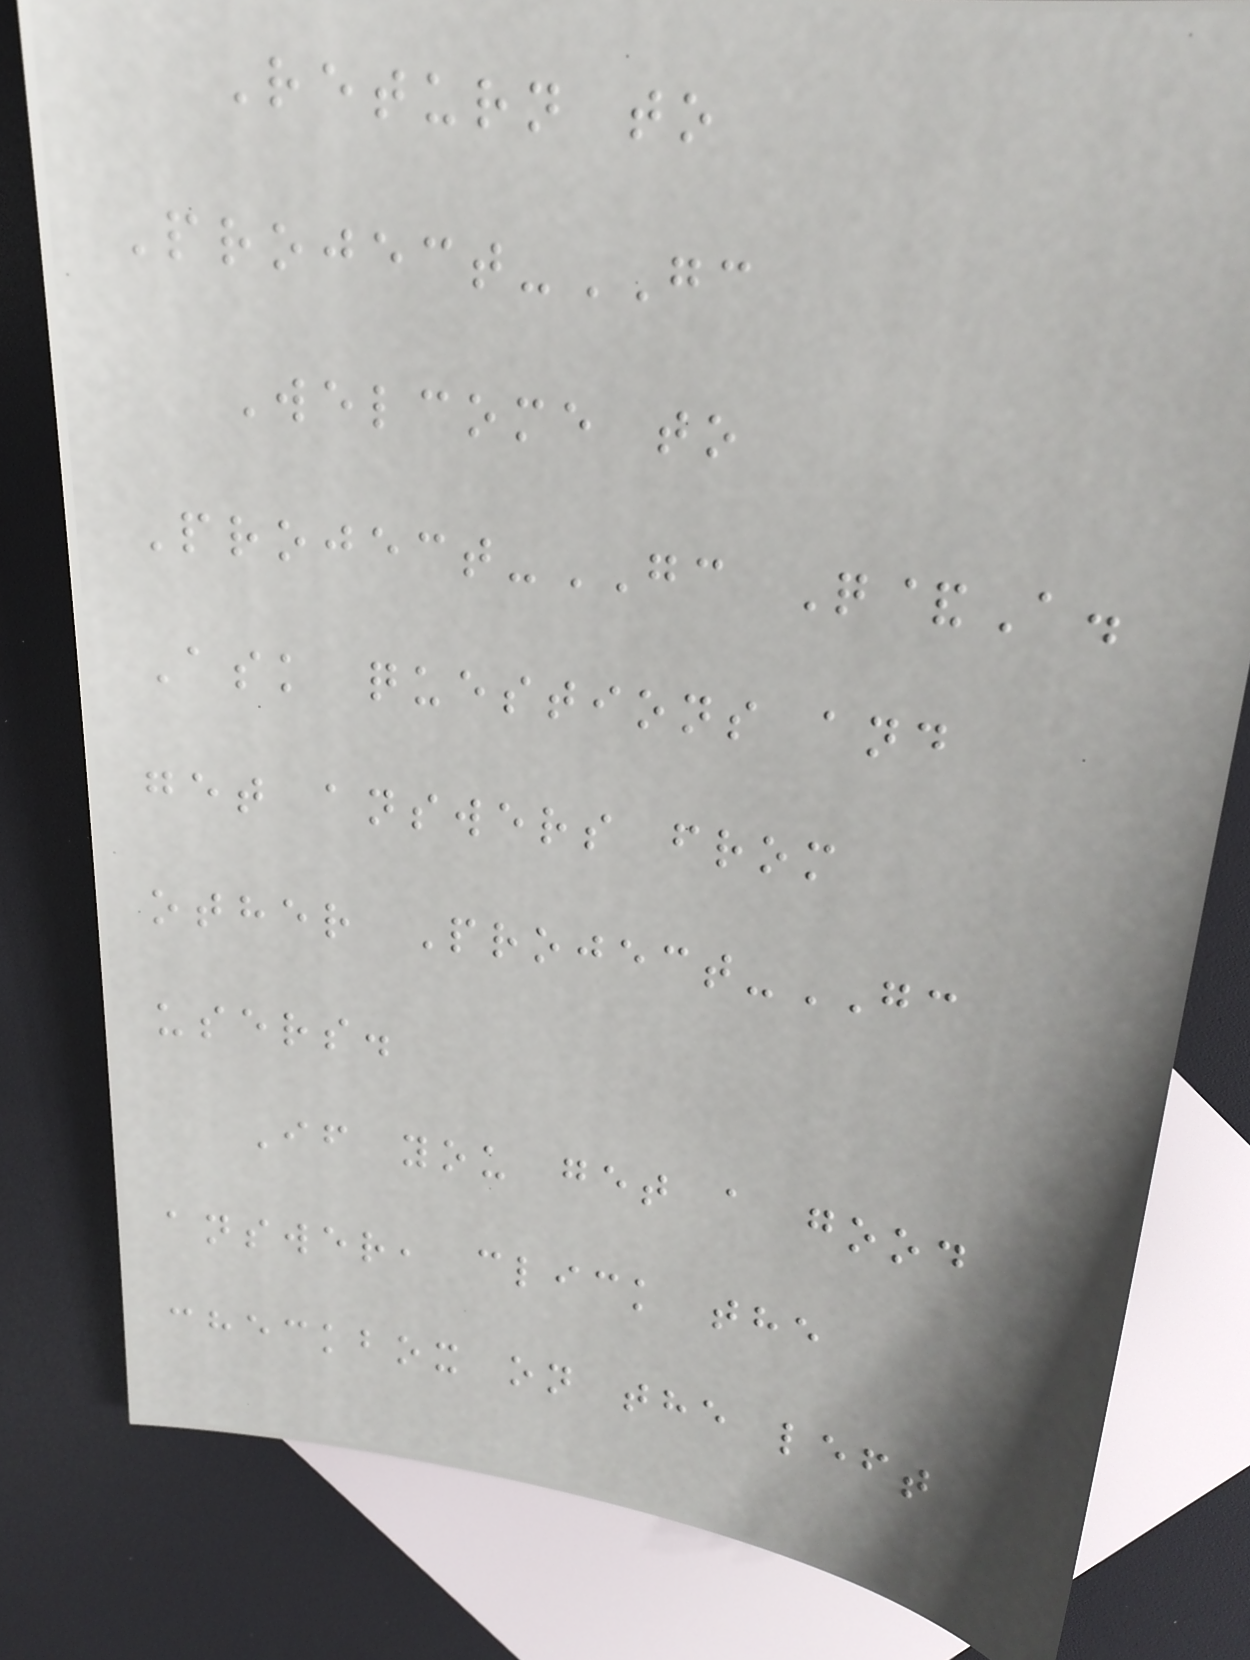Return to
Project-GC
Welcome to
Project-GC Q&A.
Ask questions and
get answers from
other Project-GC
users.
If you get a good
answer, click the
checkbox on the left
